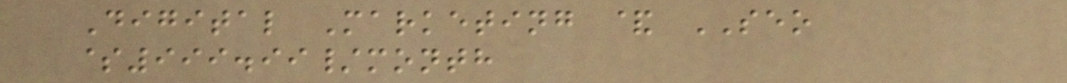Digital Marketing & SEO
$999.99/month
